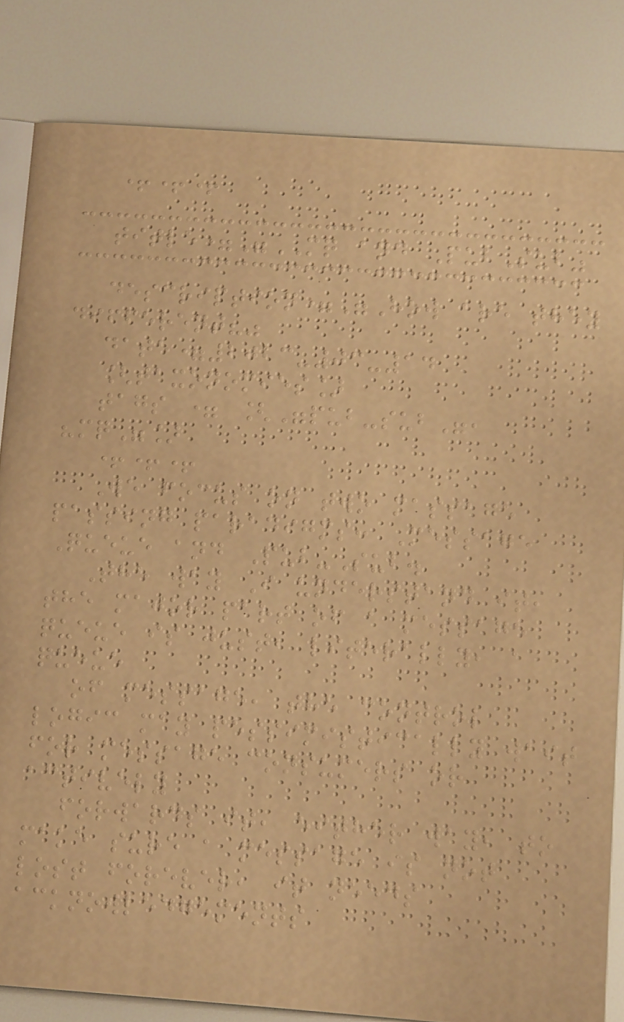+++
title="MQ and PubSub"
description="How are they
different?"
date=2023-03-14
[taxonomies]
tags = ["pub-sub",
"mq"]
+++
We focus on two massage
passing paradigms: Message
Queue and Pub-Sub.
The way I understand it,
the major part of a message
queue is just, literally, a
queue
of message, the control
logic may pessimistically wait
for message consumers or
actively
forwards it, either way, to
make sure a message is not
lost forever, it needs
acknowledgements
